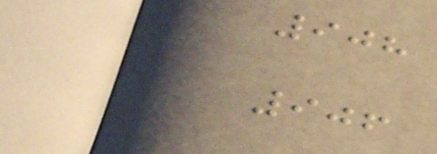908
906
